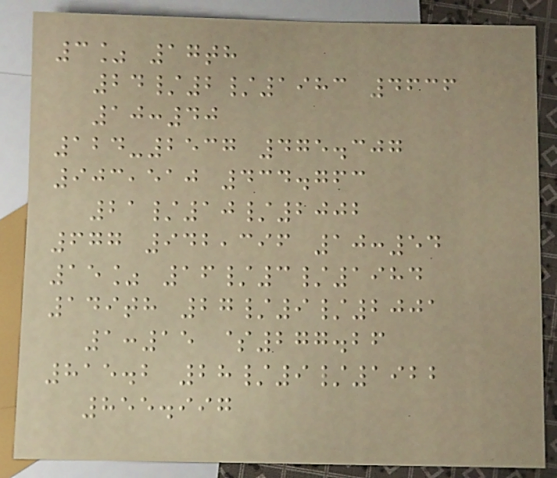3% 17th
24/2/1983 4636
10:40
124-2537 475.307
903,510 434.763
21/10/2002
677 942,396 10:54
15% 16/3/1984
149th 27/9/2001
1:15 $277.26
815.2 28/9/1922
855.997
